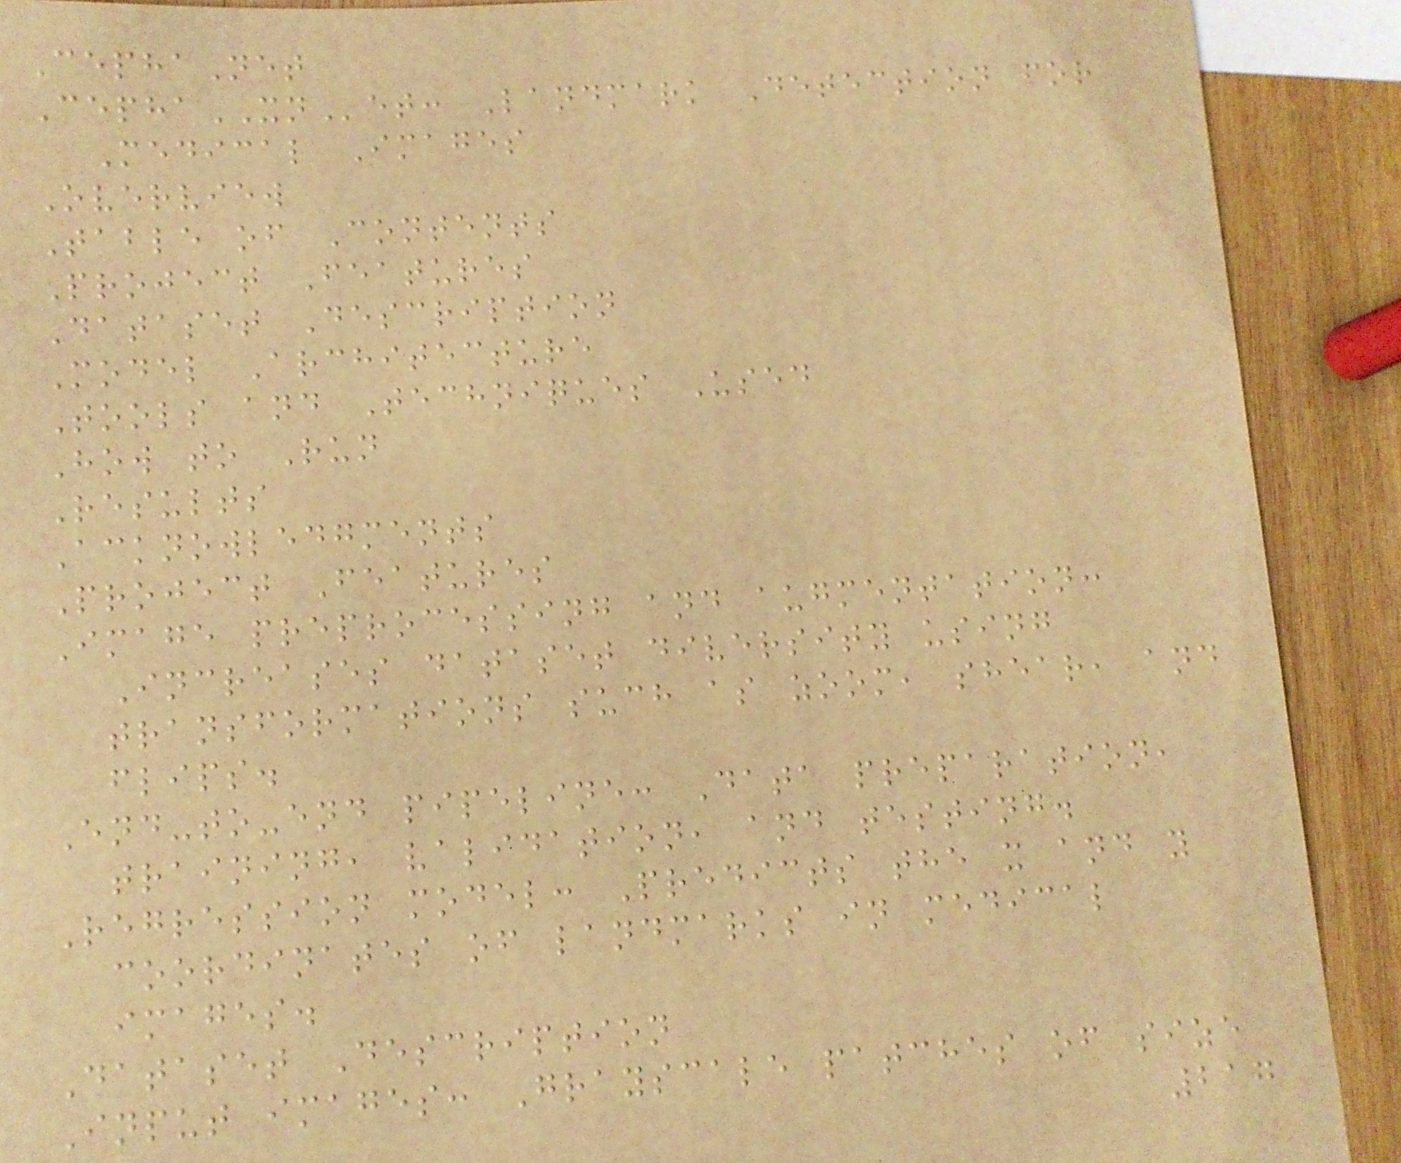CephaNet
CephaXNet: Landmark Detection for
Medical Images
Overview
Table of Contents
Project Features
Dataset Description
Model Architecture
Tools and Techniques Used
How to Run
Results
Acknowledgments
Project Features
Image preprocessing and augmentation:
Increases dataset diversity using
transformations such as zoom, shear, and
flips.
End-to-end pipeline: Data preparation,
training, validation, and testing.
Regression model: Predicts the x and y
coordinates of landmarks in medical
images.
Dataset Description
Input images: Grayscale patches of size
217
